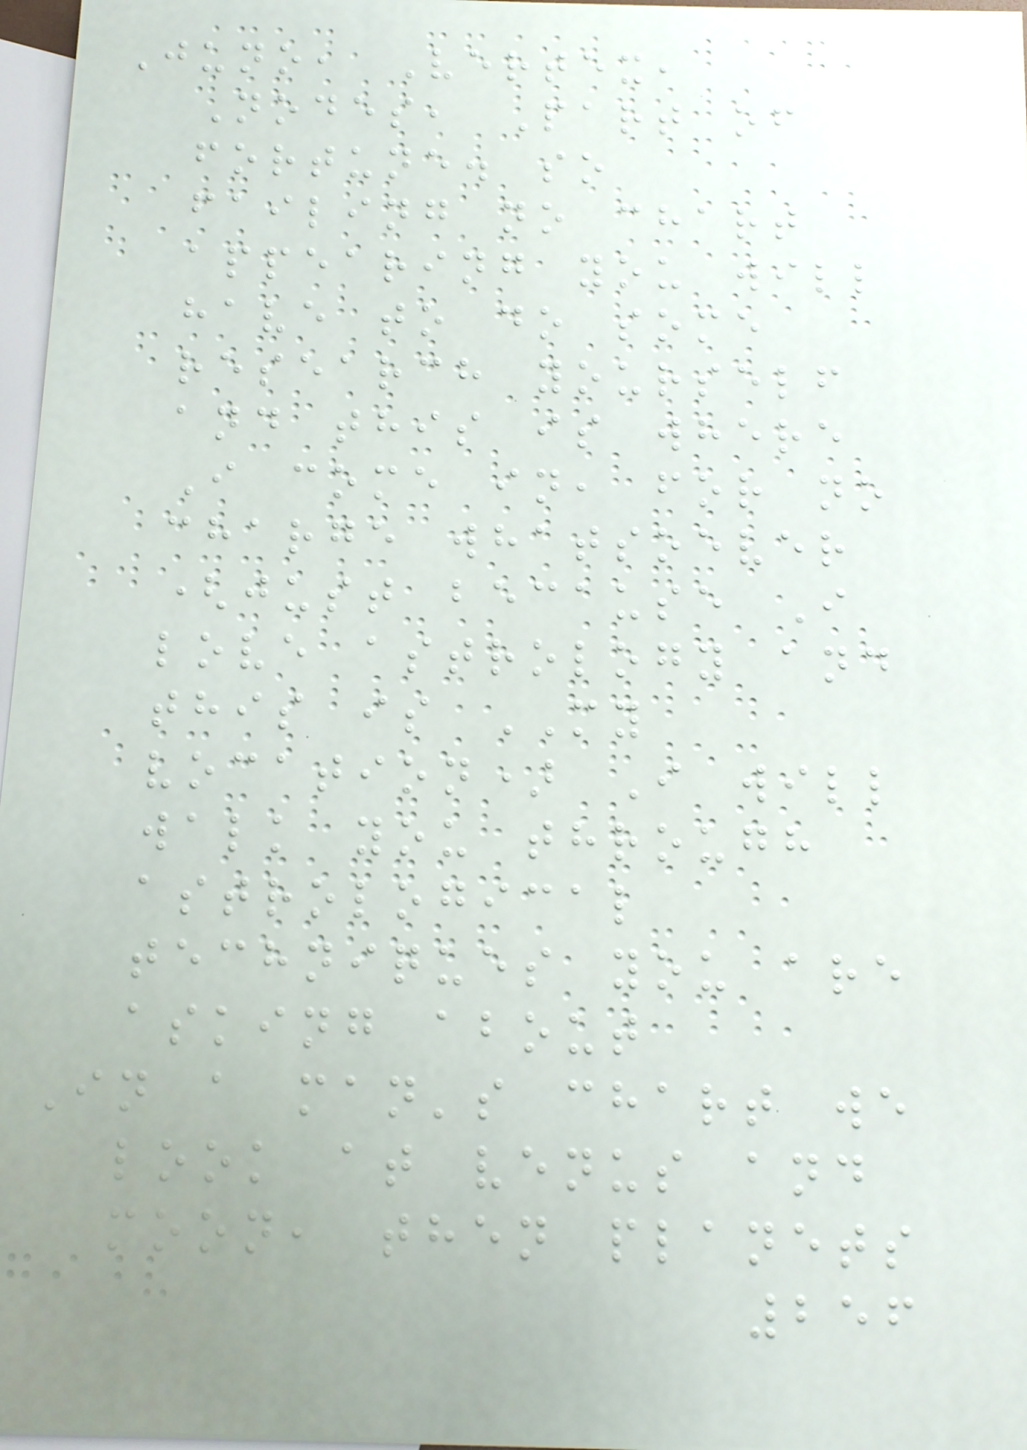Juno, Vertex,
Nodes, Part of
fortune. so
failing no chart
appearing you will
have to do some
research yourself
and this is where
I come in, for no
charge whatsoever
(just because I
love astrology and
this is MY
vocation) I will
walk you through
astrological
techniques you are
asking about
In a man's chart we
look at venus and
moon, then planets
256
